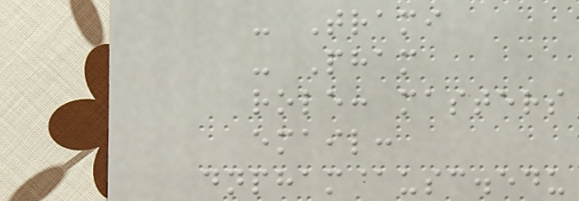- Trami
- Pham
role: masters
email:
dnpham@usc.edu
